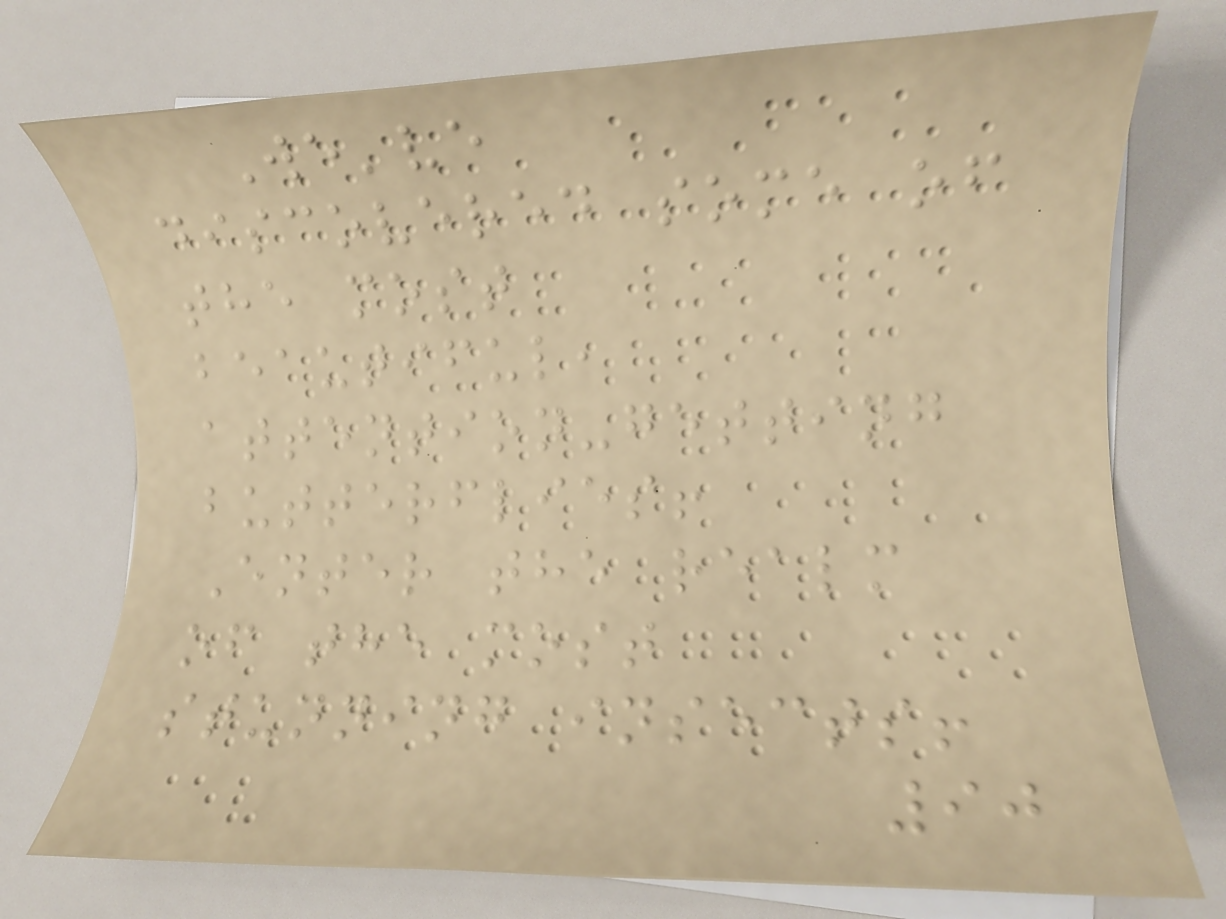We've
discovered some of
the most
beautiful,
attention-getting
butterflies!
Enter the realm
of the most
stunning insects!
90
